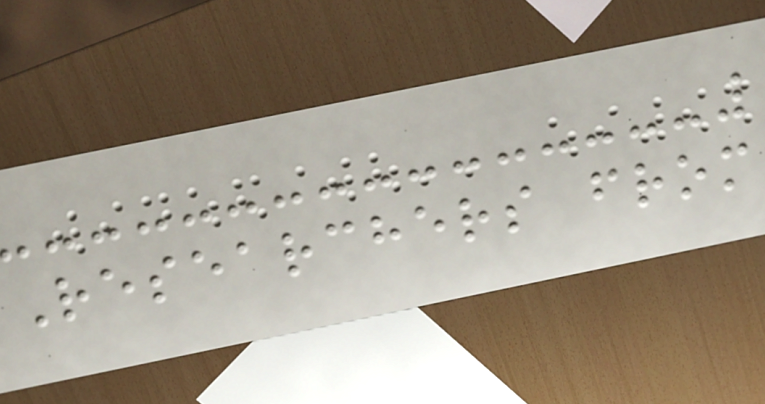Researchers from
